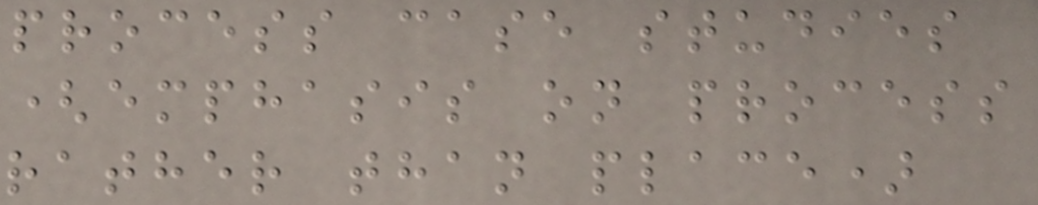process case studies
(emphasis on process
rather than place)
